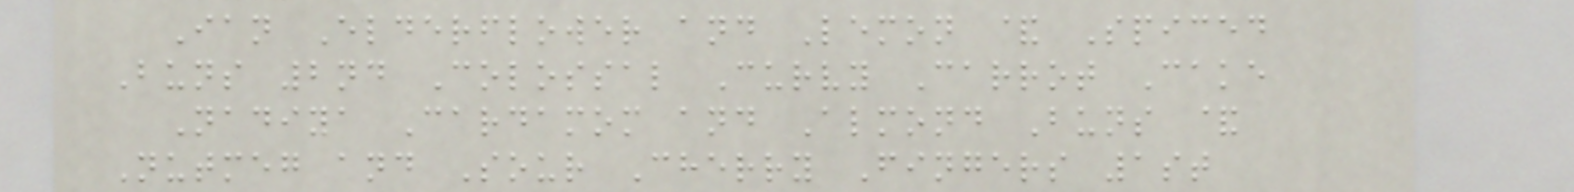Ian Elderflower and Lemon & Spiced
Buns 2nd Colossal Curvy Carrot Cake
Nadiya Cardamom and Almond Buns &
Nutmeg and Sour Cherry Fingers 1st
